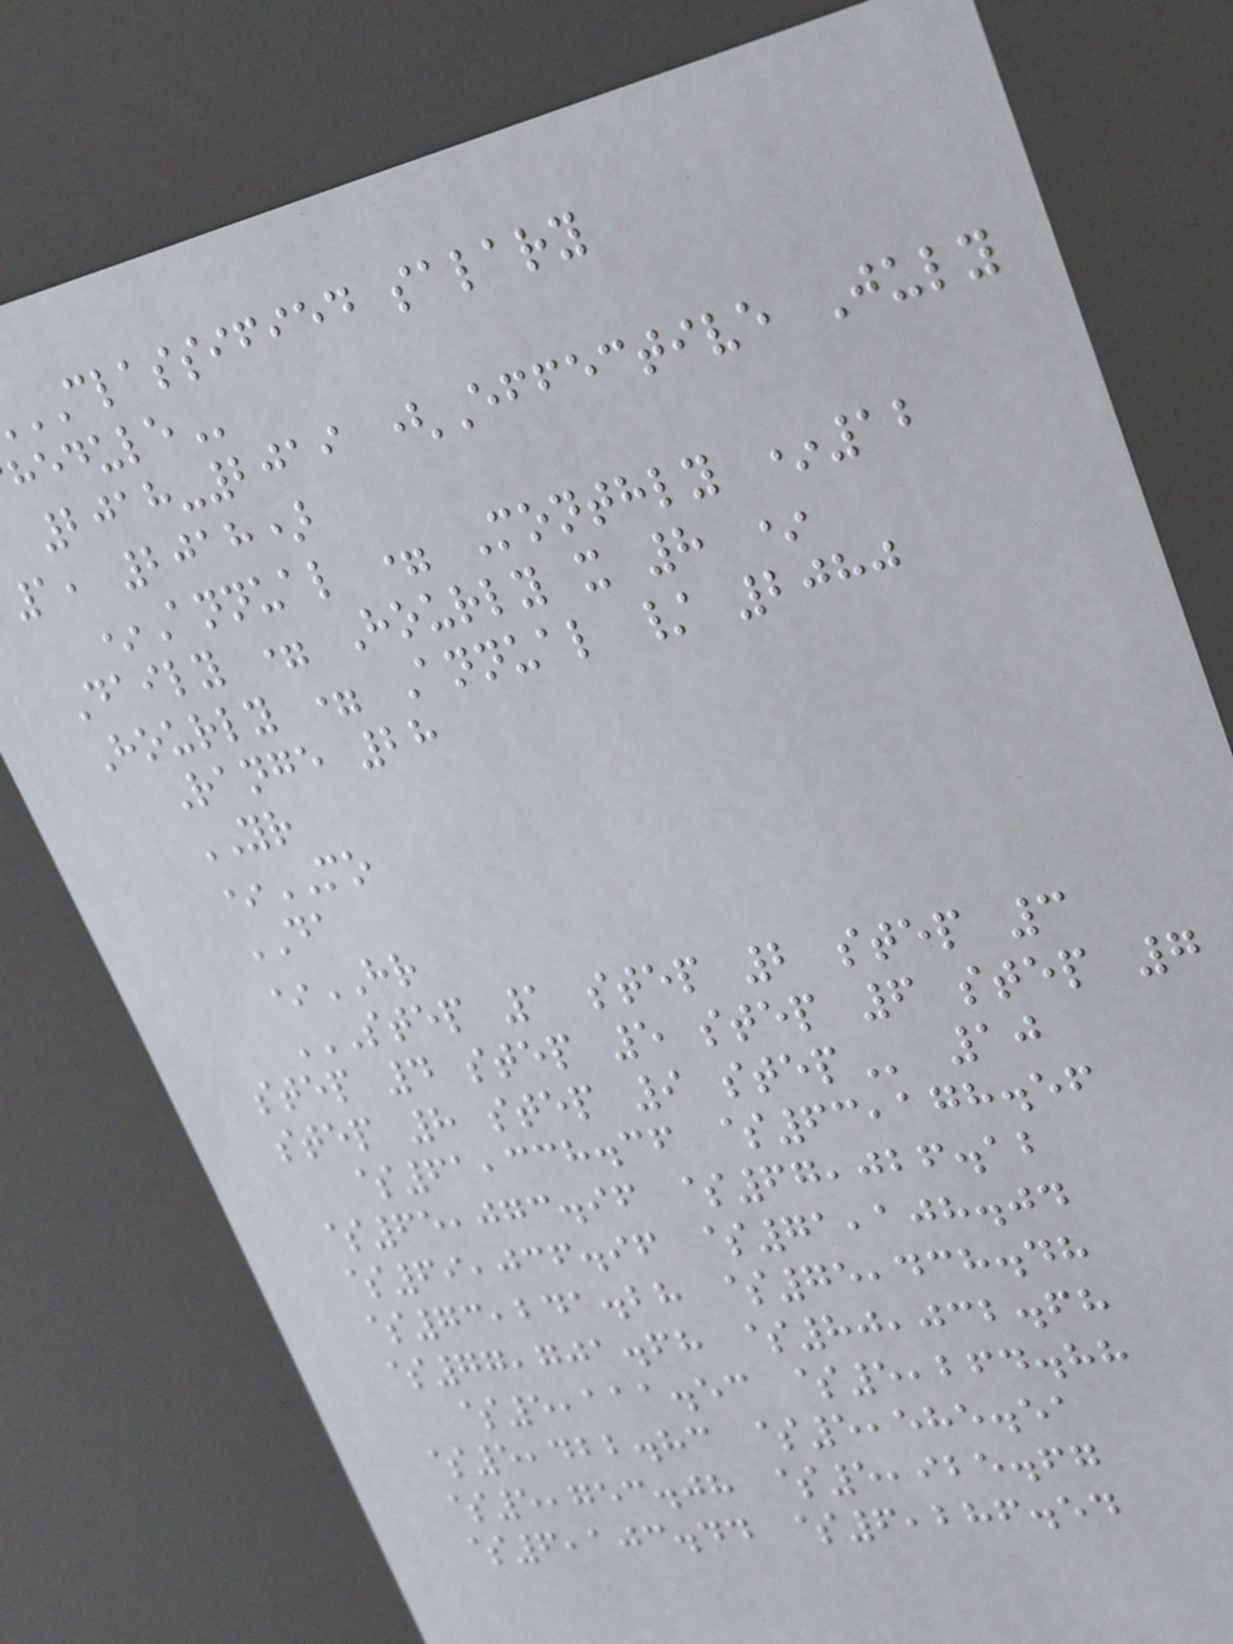CLASSIFIED salary
2018-2019 (Effective July
1, 2018)
*Annual = Monthly *12
Daily = Hourly x 8 *
Hourly = Annual / 2080
Range 28
YR
*MO
DA
*HR
STEP 1 STEP 2 STEP 3
step 4 step 5 step 6 step 7
step 8 step 9
$61,338.36 $63,178.56
$65,073.96 $67,026.12
$69,036.96 $71,108.04
$73,241.28 $75,438.48
$77,701.68 $80,032.68
$5,111.53 $5,264.88
$5,422.83 $5,585.51
$5,753.08 $5,925.67
$6,103.44 $6,286.54
